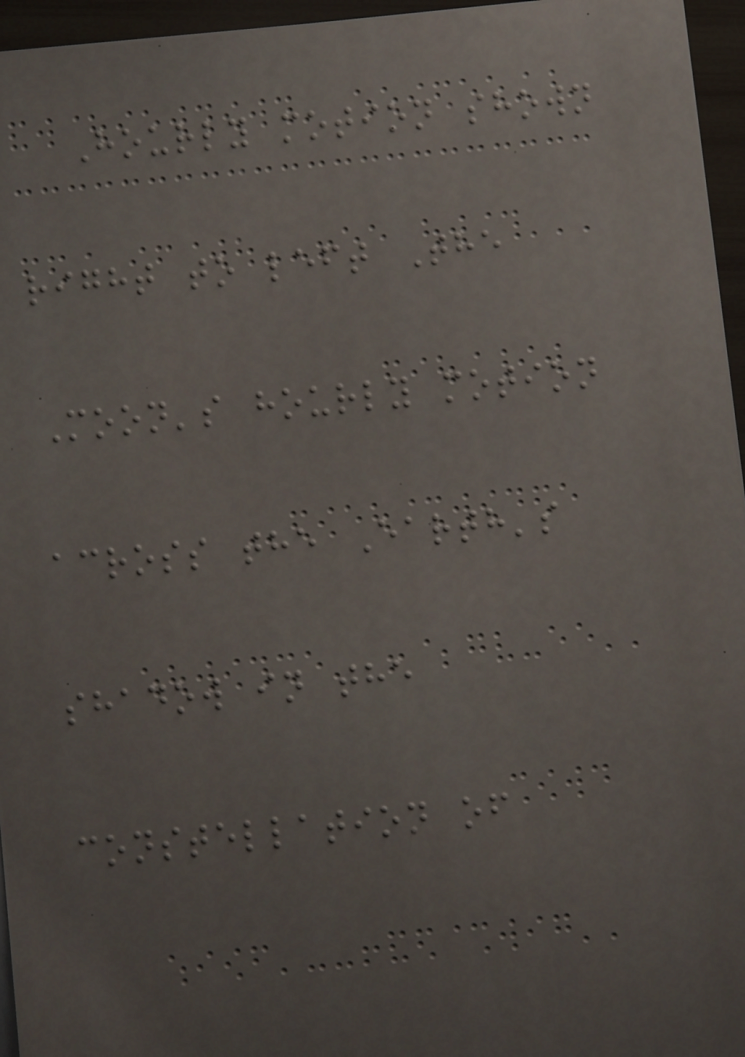Hourly motion shown
right to left The
Moon's hourly motion
across the Earth's
shadow in the
constellation of
